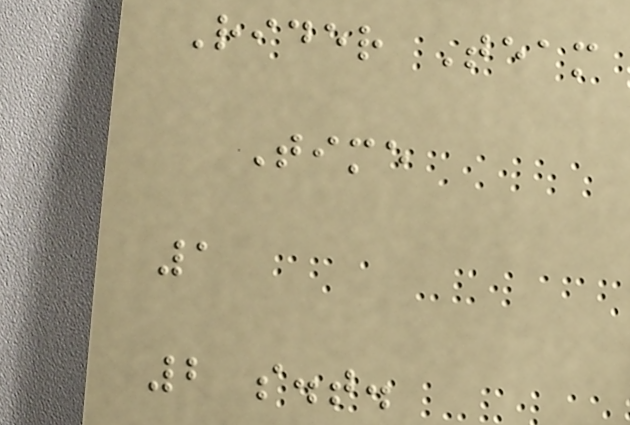Rider Team
Time
1
2 s.t.
